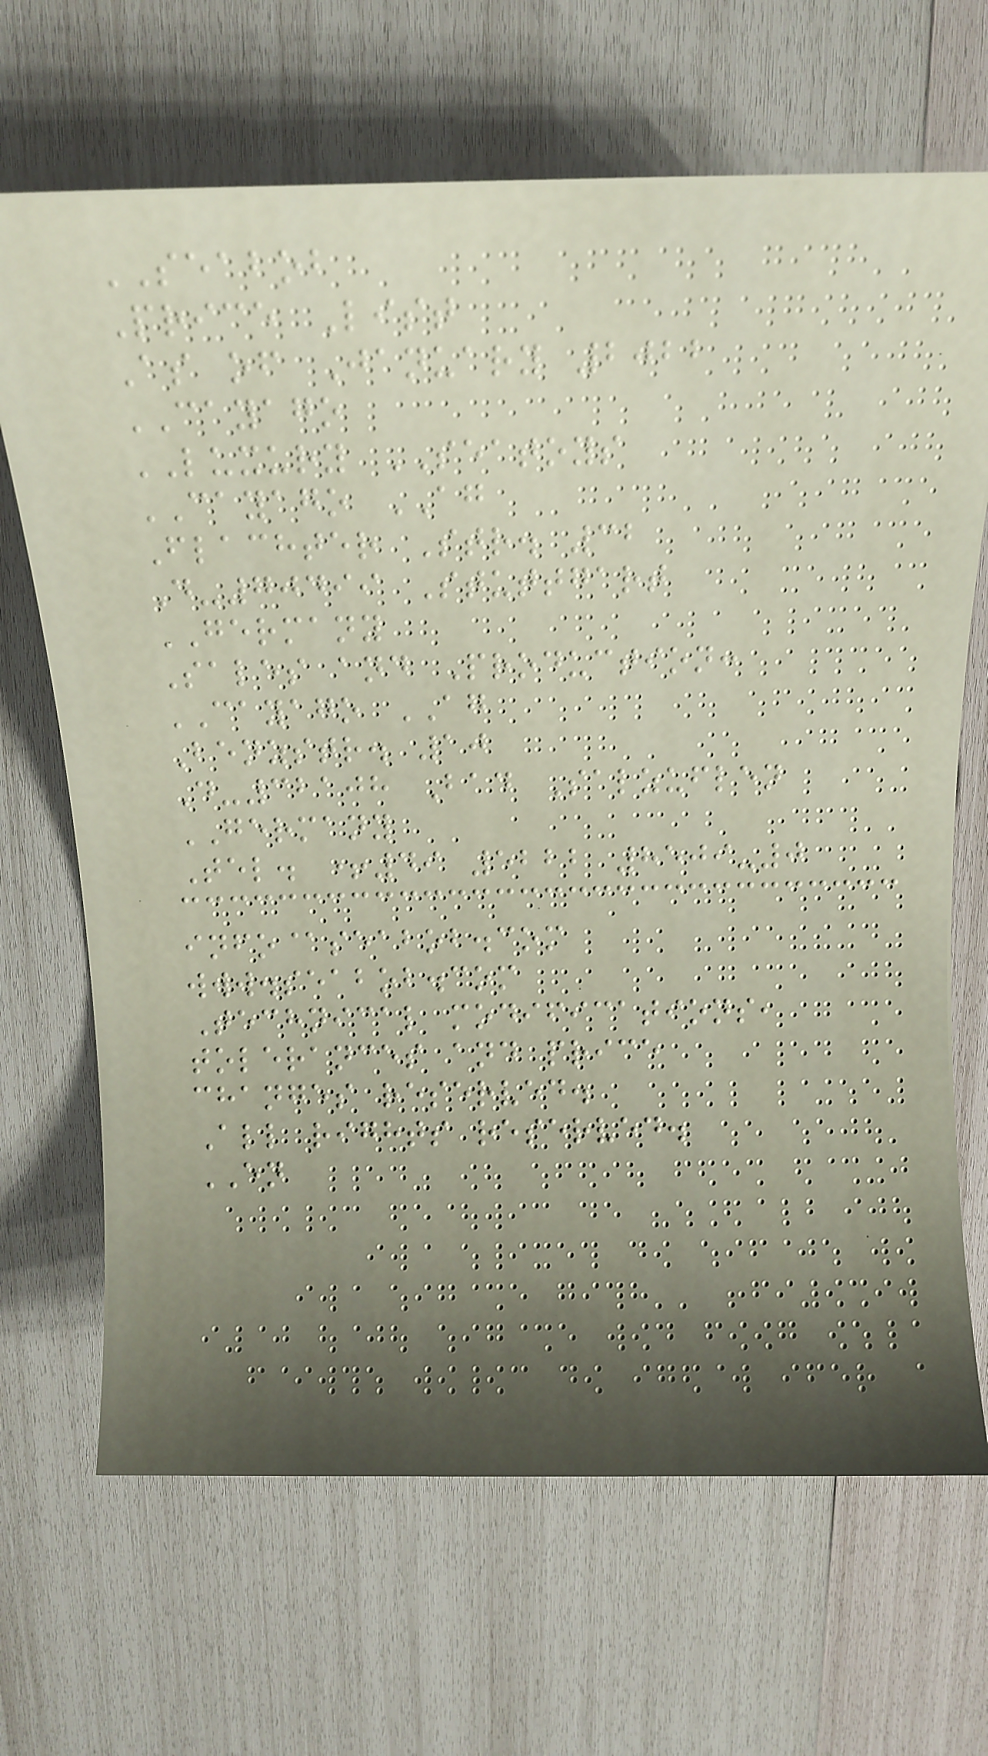SEABOB
Price List
As of January 2022
CAYAGO
LUXURY SEATOYS
CAYAGO AG
Flachter Str. 32
D-70499 Stuttgart
GERMANY
Sales and Production:
CAYAGO AG
Benzstr. 10
D-32108 Bad Salzuflen
GERMANY
Tel. +49 5222 8509-0
info@seabob.com
www.seabob.com
Technical modifications,
tolerances and price
changes reserved.
All rights reserved.
EN
